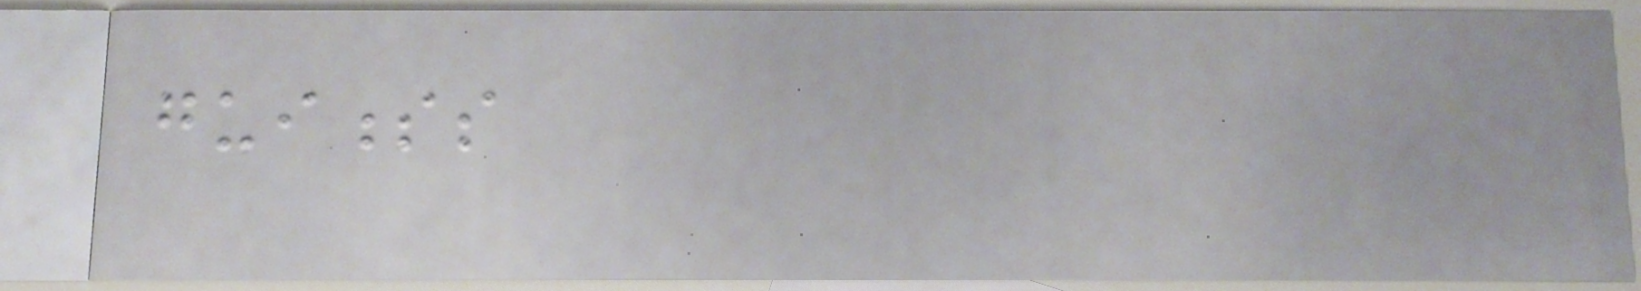guinesss
